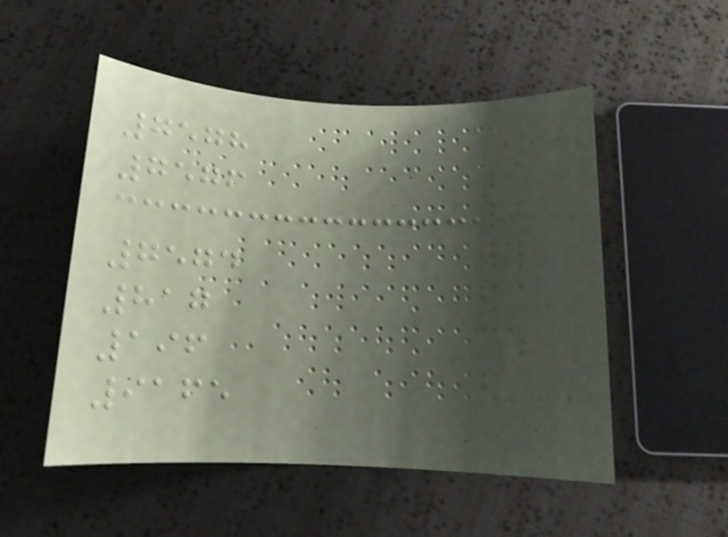7578
7576
7574
817
196
9165
